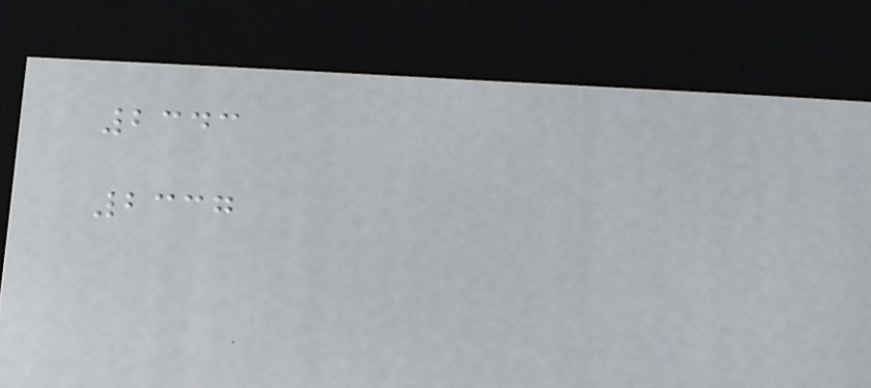2343
2337
